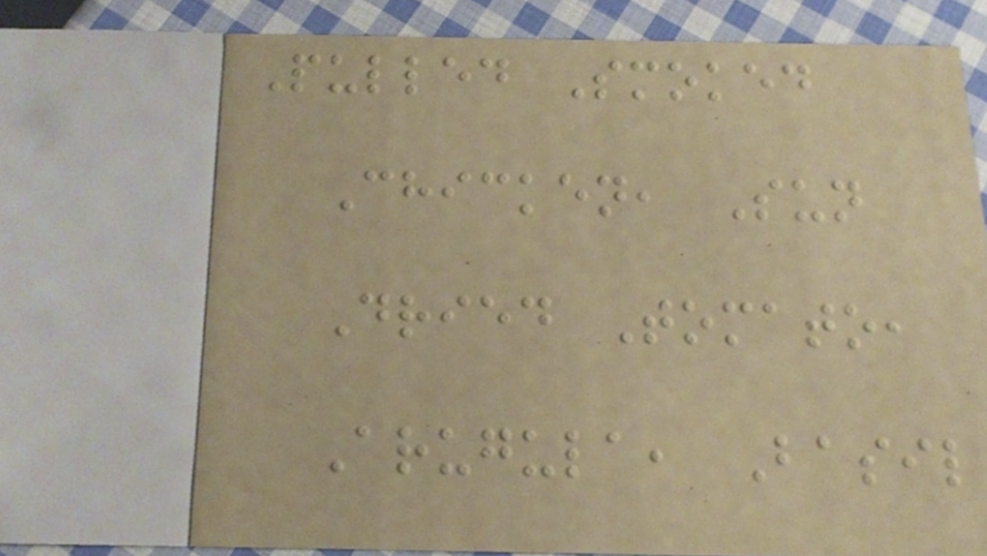Pulled Smoked
Chicken, Sun
Dried Tomato,
Arugula, Basil
